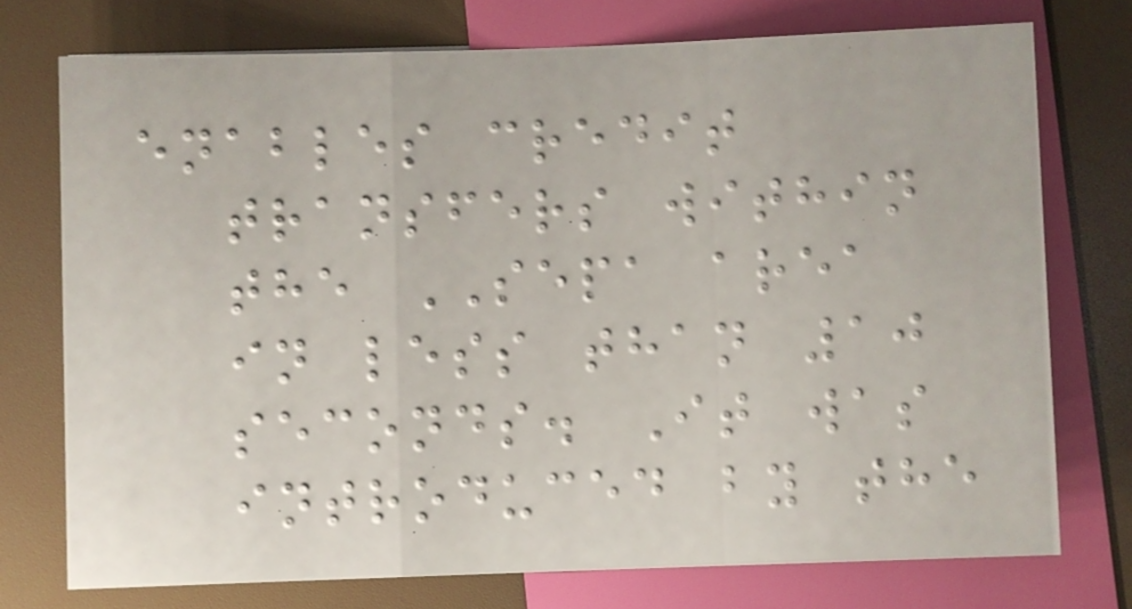enables credit
transfers within
the SEPA area
in less than 10
seconds. It was
introduced by the
